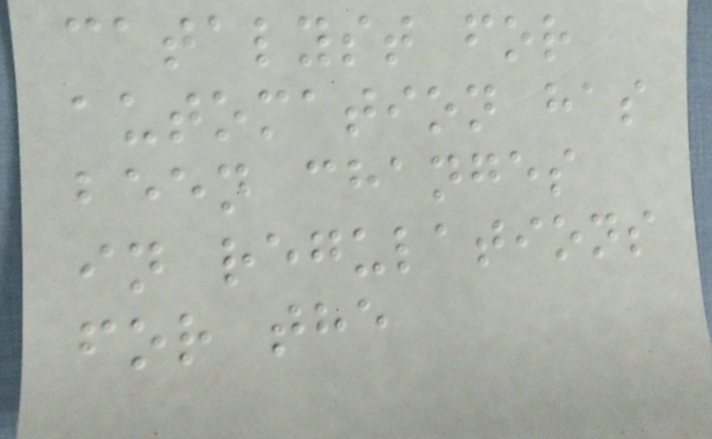catalyst for
automation has
been changes
in regulations
for the
